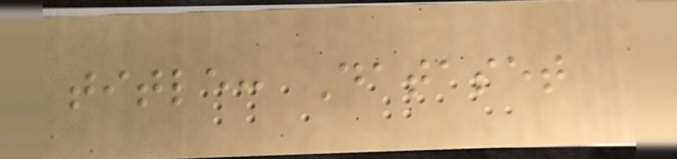title: Dataset
